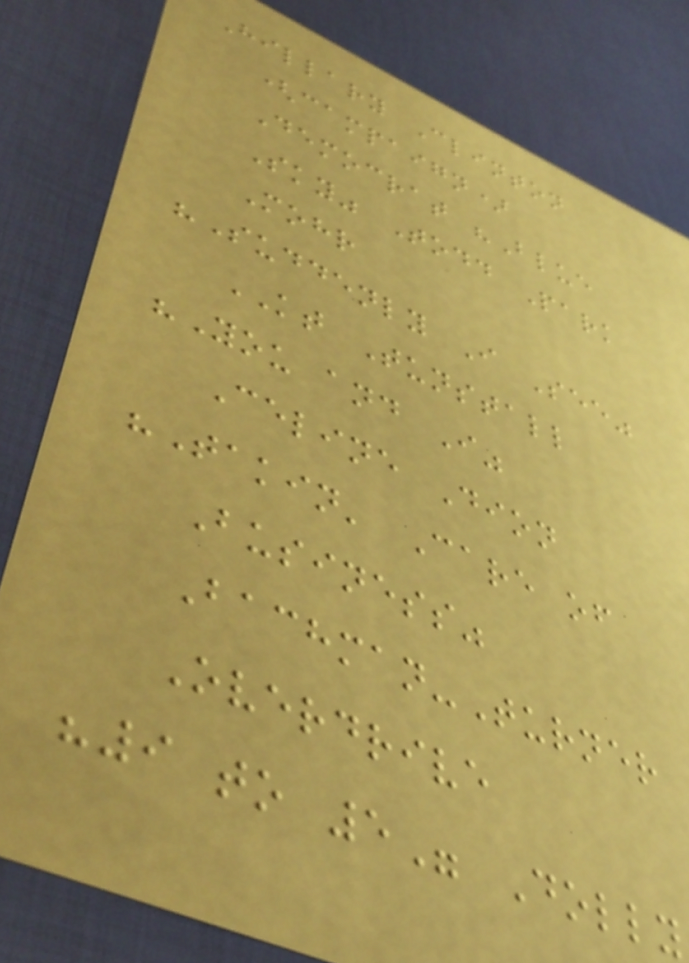Hillary Clinton
(campaign)
Democrat "Blue
Sky" Todd Park
Mohr
"Suddenly I See"
KT Tunstall
"You and I"
Celine Dion
"Takin' Care of
Business"
Bachman-Turner
Overdrive
"9 to 5" Dolly
